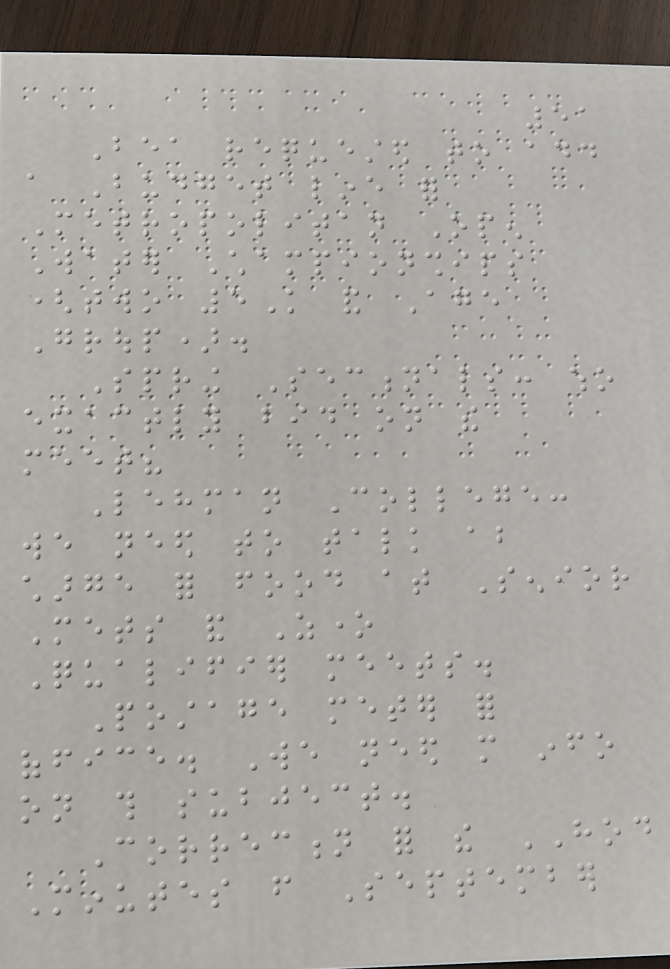51
Bea requested to add
a Budget line for
Metropolitan Open
Water Championships
(two 5K and Age
Group).
Spring Sectionals: who
exactly bid on the
meet?
Lehman College:
we need to talk about
charge for food at Senior
Mets and Zone
Qualifier meets.
Postage meter for
office. We need more info
on this subject.
Correction for the HOD
Minutes from September
